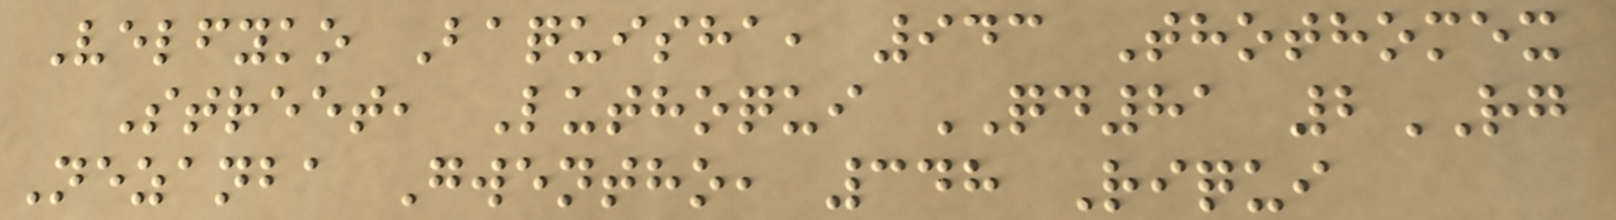Velfyko Baquisha, 943 Thothomex
Street, Luthoqui QD81 2RG
Nezanba Gwentho, 348 Riqui
